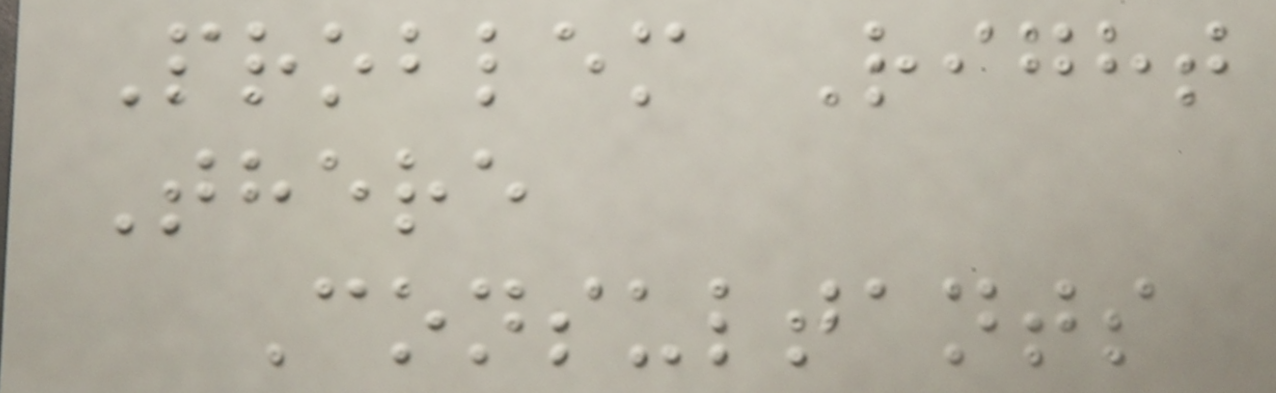Problem Right
There
Consultants
